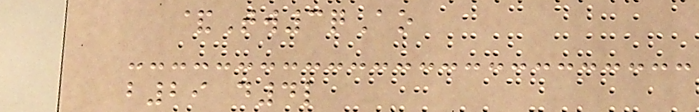&Tw3qAo
b29 d4l
